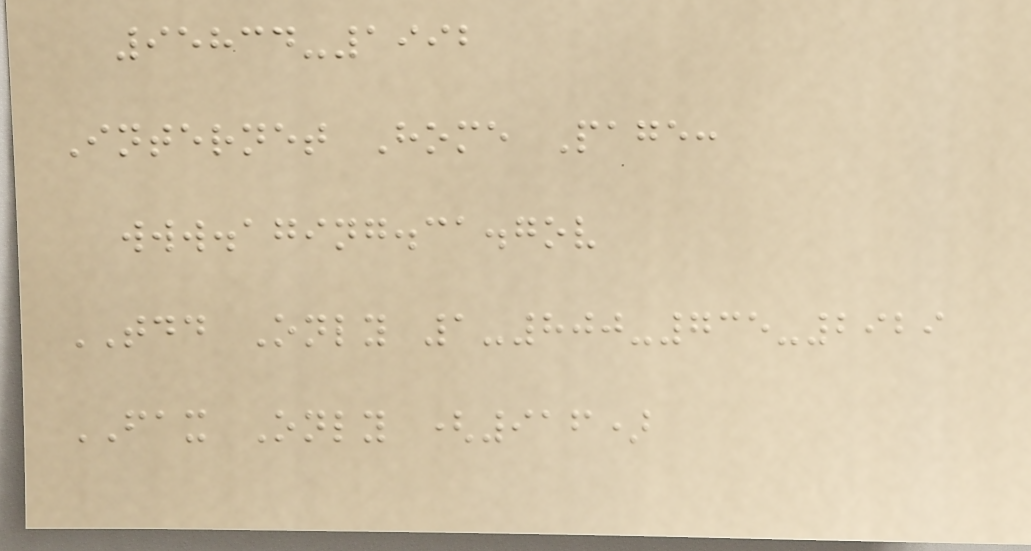95834-1992
Internet Home Page:
www.aging.ca.gov
TDD Only 1-800-735-2929
FAX Only (916)
